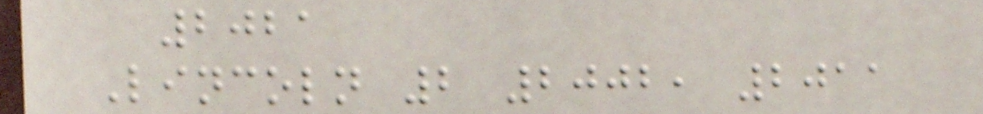2021
Lincoln 2 2002, 2011
